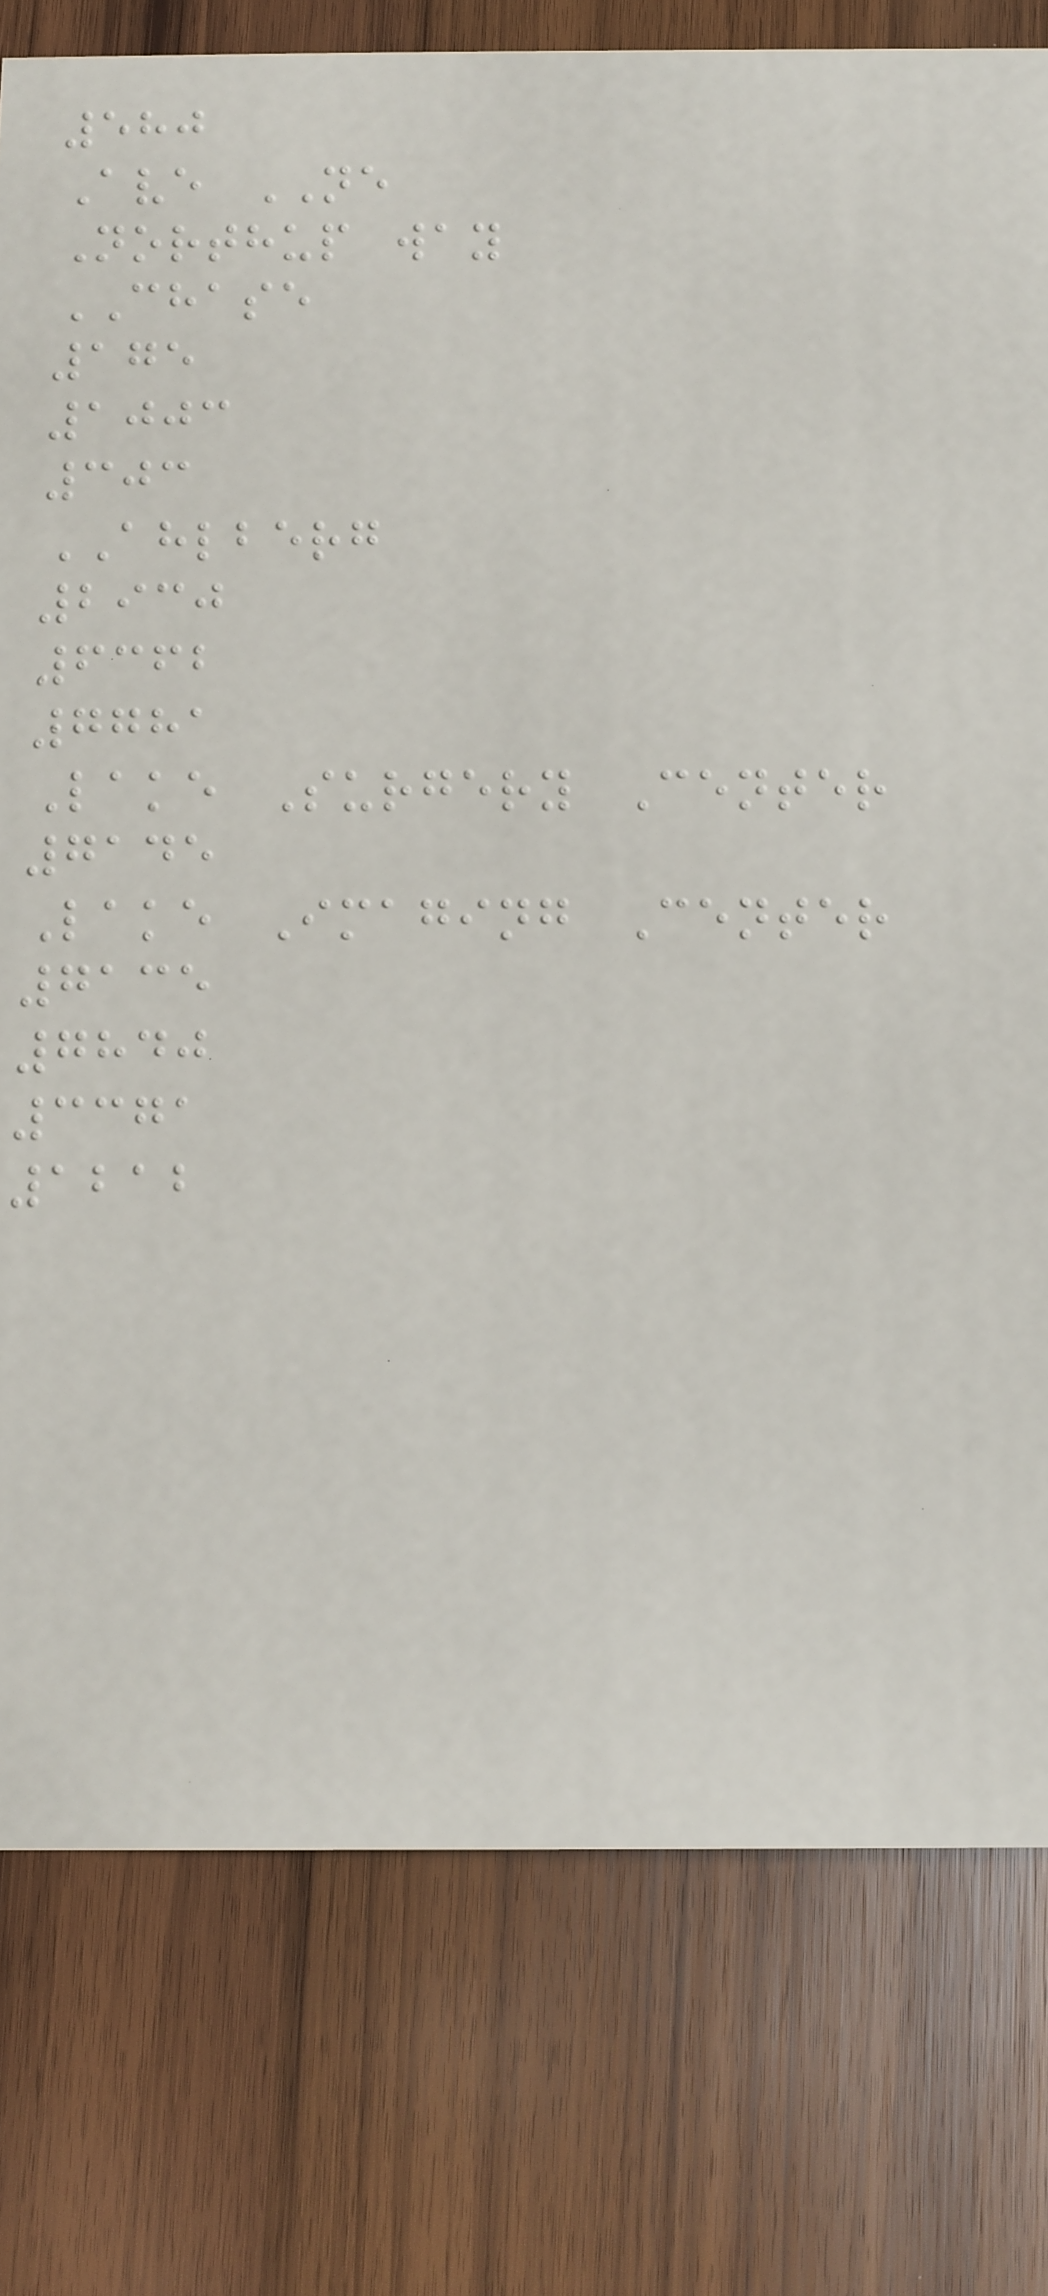580
Ave NE
Northup way
CHASE
175
1003
303
AHLBERG
2930
6362
7781
Lake Surgery Center
7145
Lake Imaging Center
7135
7840
3371
1212
